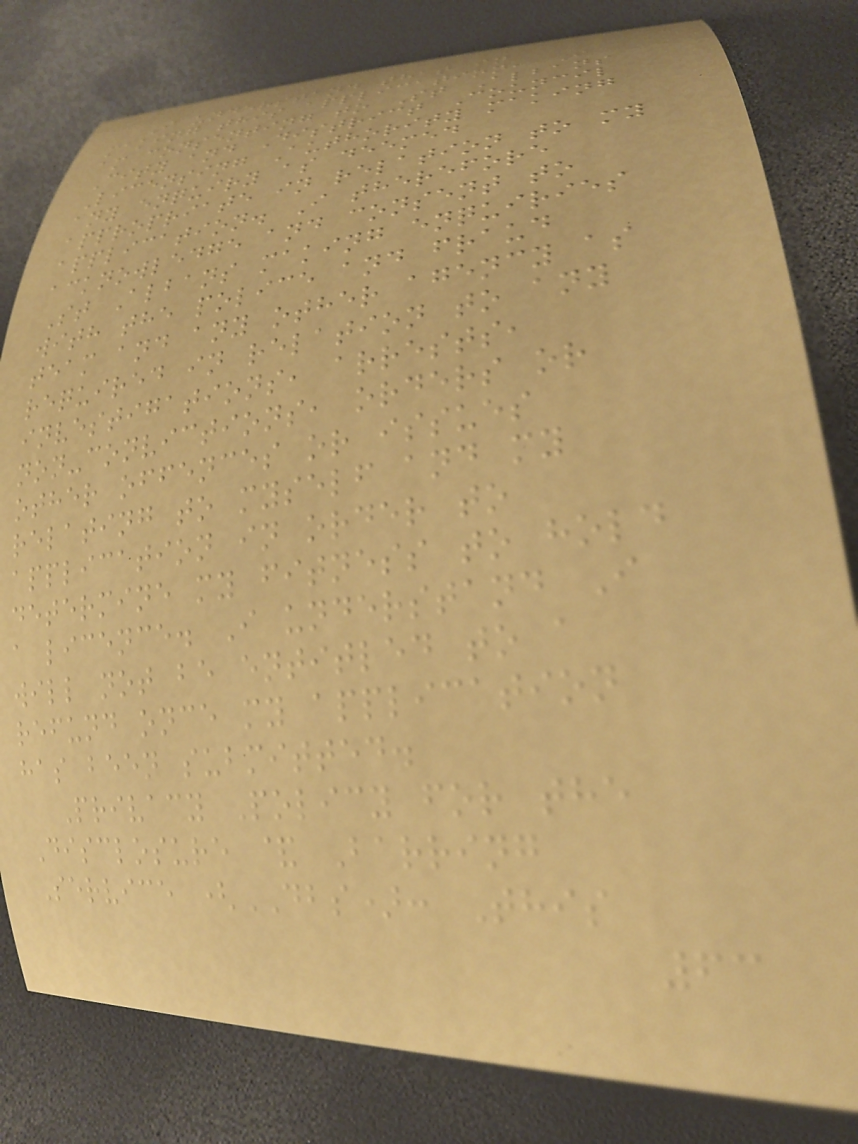I understand that in
making this application, I
am consenting to St Albans
City and District Council
Licensing Authority making
any enquiry as deemed
appropriate in relation to my
application. I therefore
acknowledge and consent to
St Albans making enquiries
with the police and fraud
team and any other agency as
required in relation to any
investigations, arrests,
non-convictions, orders or
other offences or issues
relating to myself and my
application in order to
determine my fitness to hold
a licence. I understand I
will not be entitled to a
refund once my application
has been submitted.
Privacy Policy for the
Disclosure & Barring
Service (DBS): This
63
